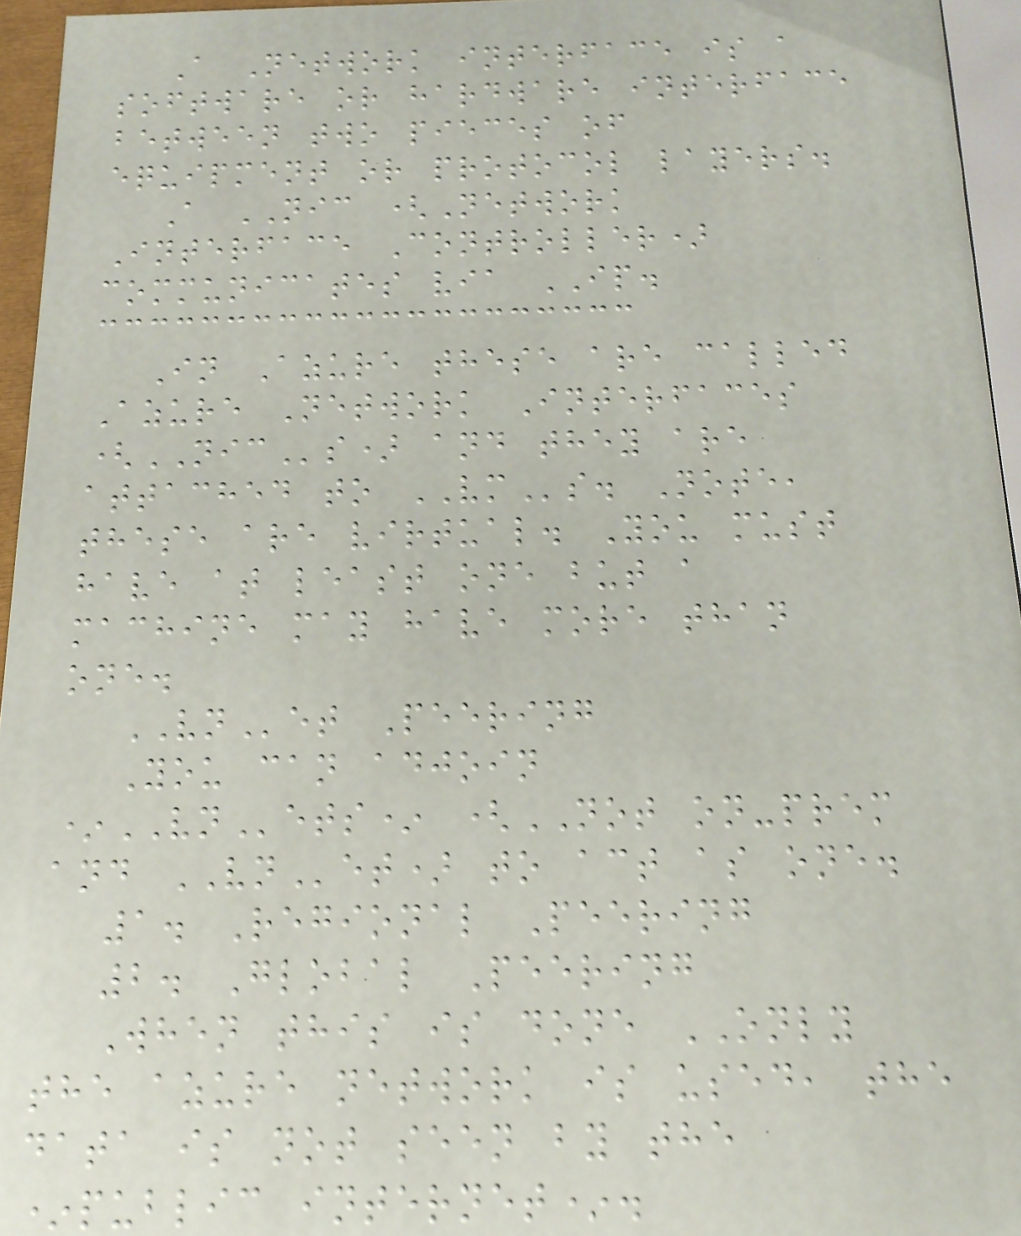A Network interface is a
software or hardware interface
between two pieces of
equipment or protocol layers.
A NIC (Network
Interface Controller)
communicates via IP.
In Azure these are called
Azure Network Interfaces
(NICs) and they are
attached to VMs. Note,
these are virtual. You must
have at least one but a
machine may have more than
one.
VNet Peering
You can adjoin
*VNets* (NOT on-prem
and VNet) to act as one.
1. Regional Peering
2. Global Peering
When this is done ONLY
the azure network is used, the
data is not seen by the
*public internet*.
